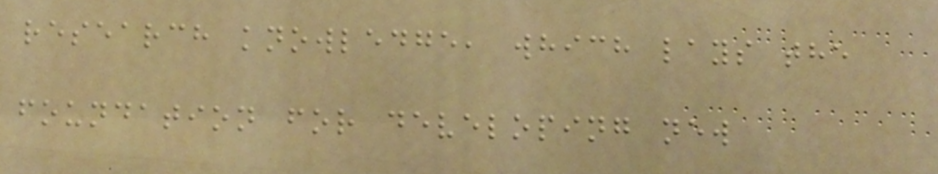research knowledge, which lays the
foundation for developing new
